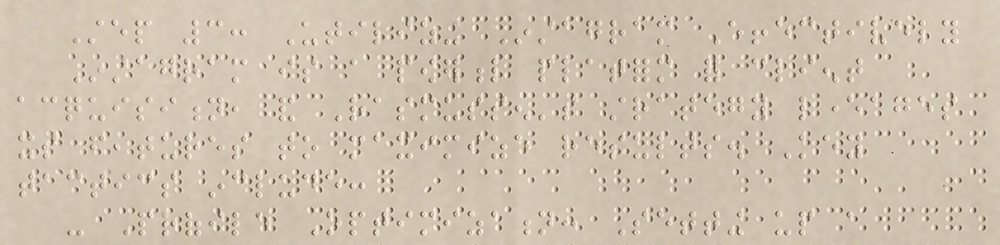Step 3: Utilizing Instagram Effectively
Instagram is a powerful platform for client
acquisition, and Rasmussen's strategy leverages
its features to maximize results. Key
tactics include:
- Profile Optimization: Setting up a
